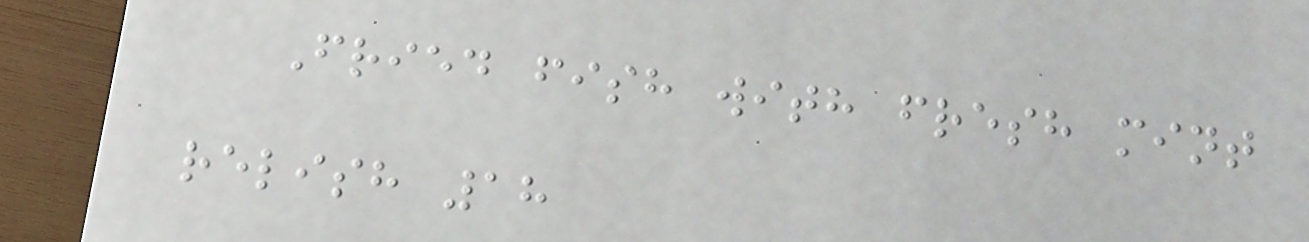Fried fish with fresh mint
relish 18
